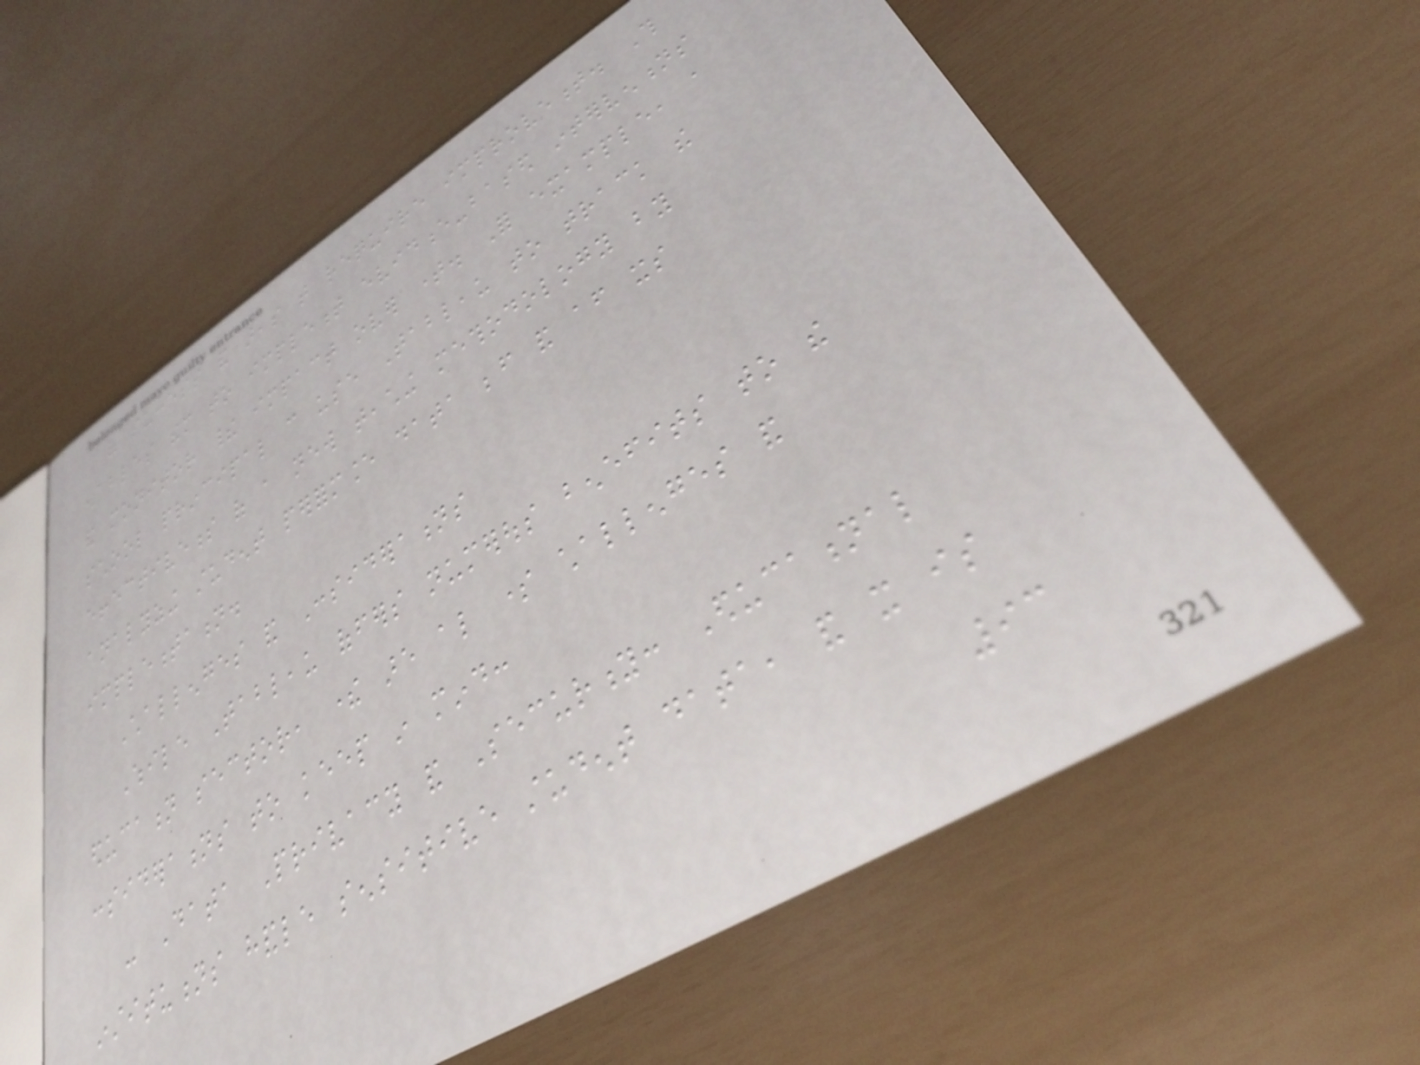of success and areas that require improvement. This
enables them to implement evidence-based interventions
and monitor their impact over time. For example, a
school principal can use Tableau to track the
effectiveness of a new teaching methodology by
analyzing student performance data before and after its
implementation.
Challenges and Considerations
While Tableau offers numerous benefits to the
education sector, there are also some challenges and
considerations to keep in mind:
- Data Privacy and Security: Educational
institutions handle sensitive student data, and it is
93
